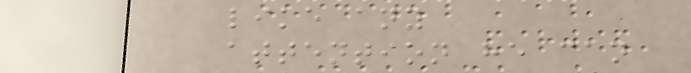like any
attention he can
